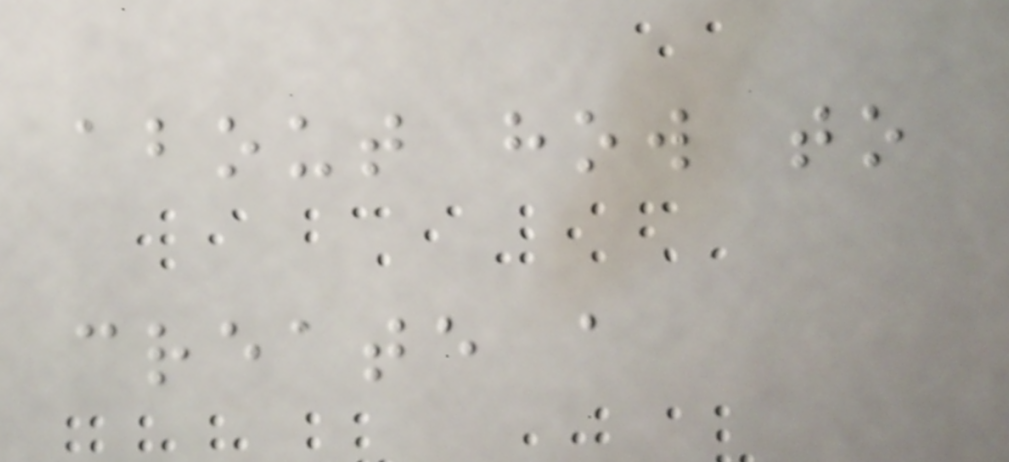about how to
create a
